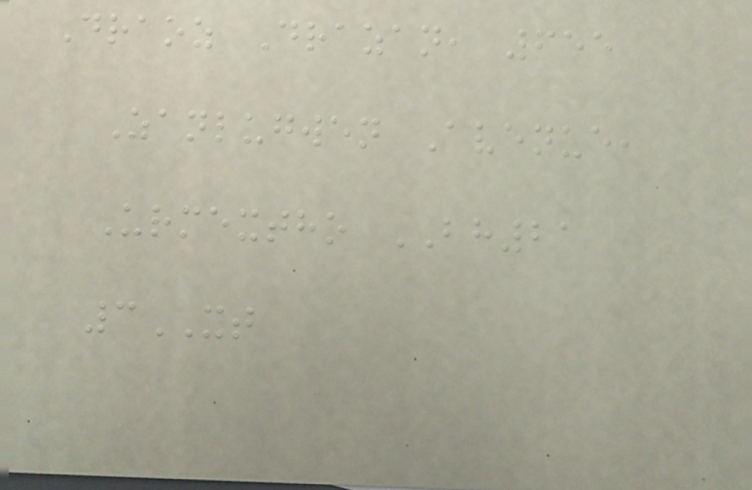Draoz Drazan, 655
Zanlugwen Avenue,
Urmextho BH21
3XT
